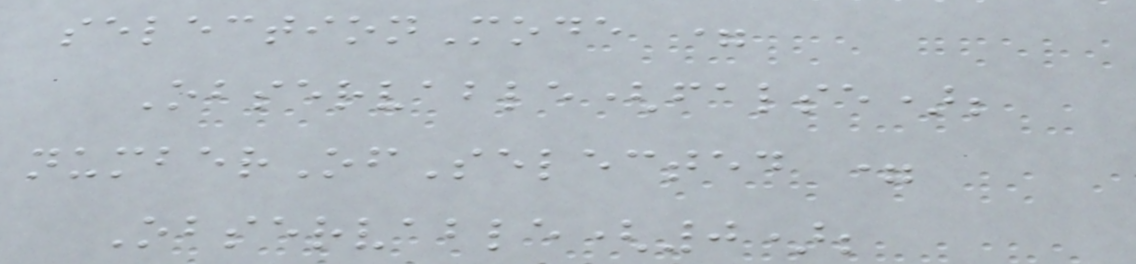selectionMode =
Observable(false);
numberOfSelected =
Observable(0);
